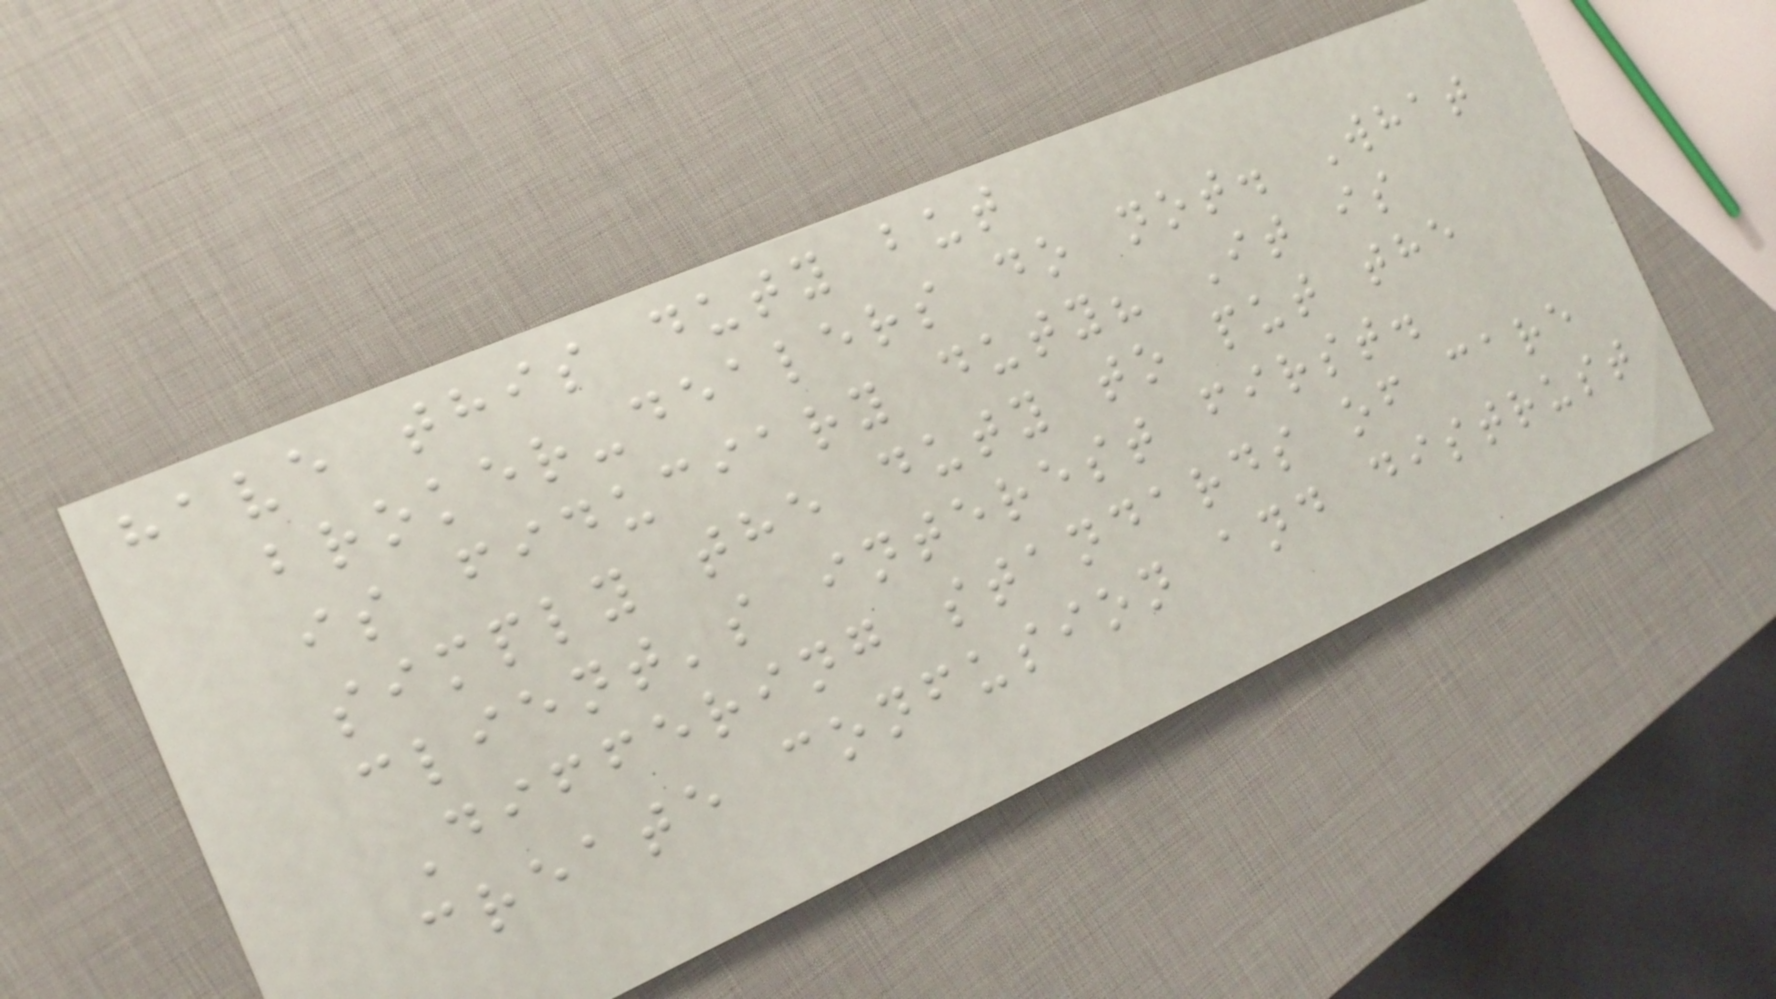have this duty but
broker-dealers do not. What
is fiduciary duty? It is
simply the duty to put the
client's interest first.
Differing standards of care
create confusion and distrust
